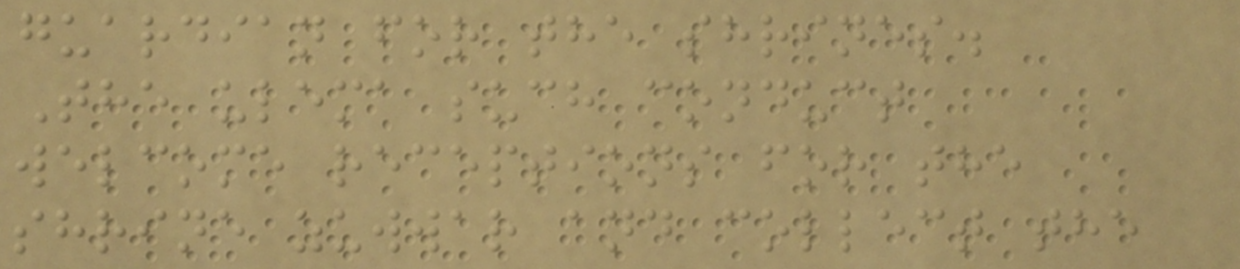guardian for the shrines.
The ulema such conduct
welcome receptions for the
shrine zuwwar and collect the
